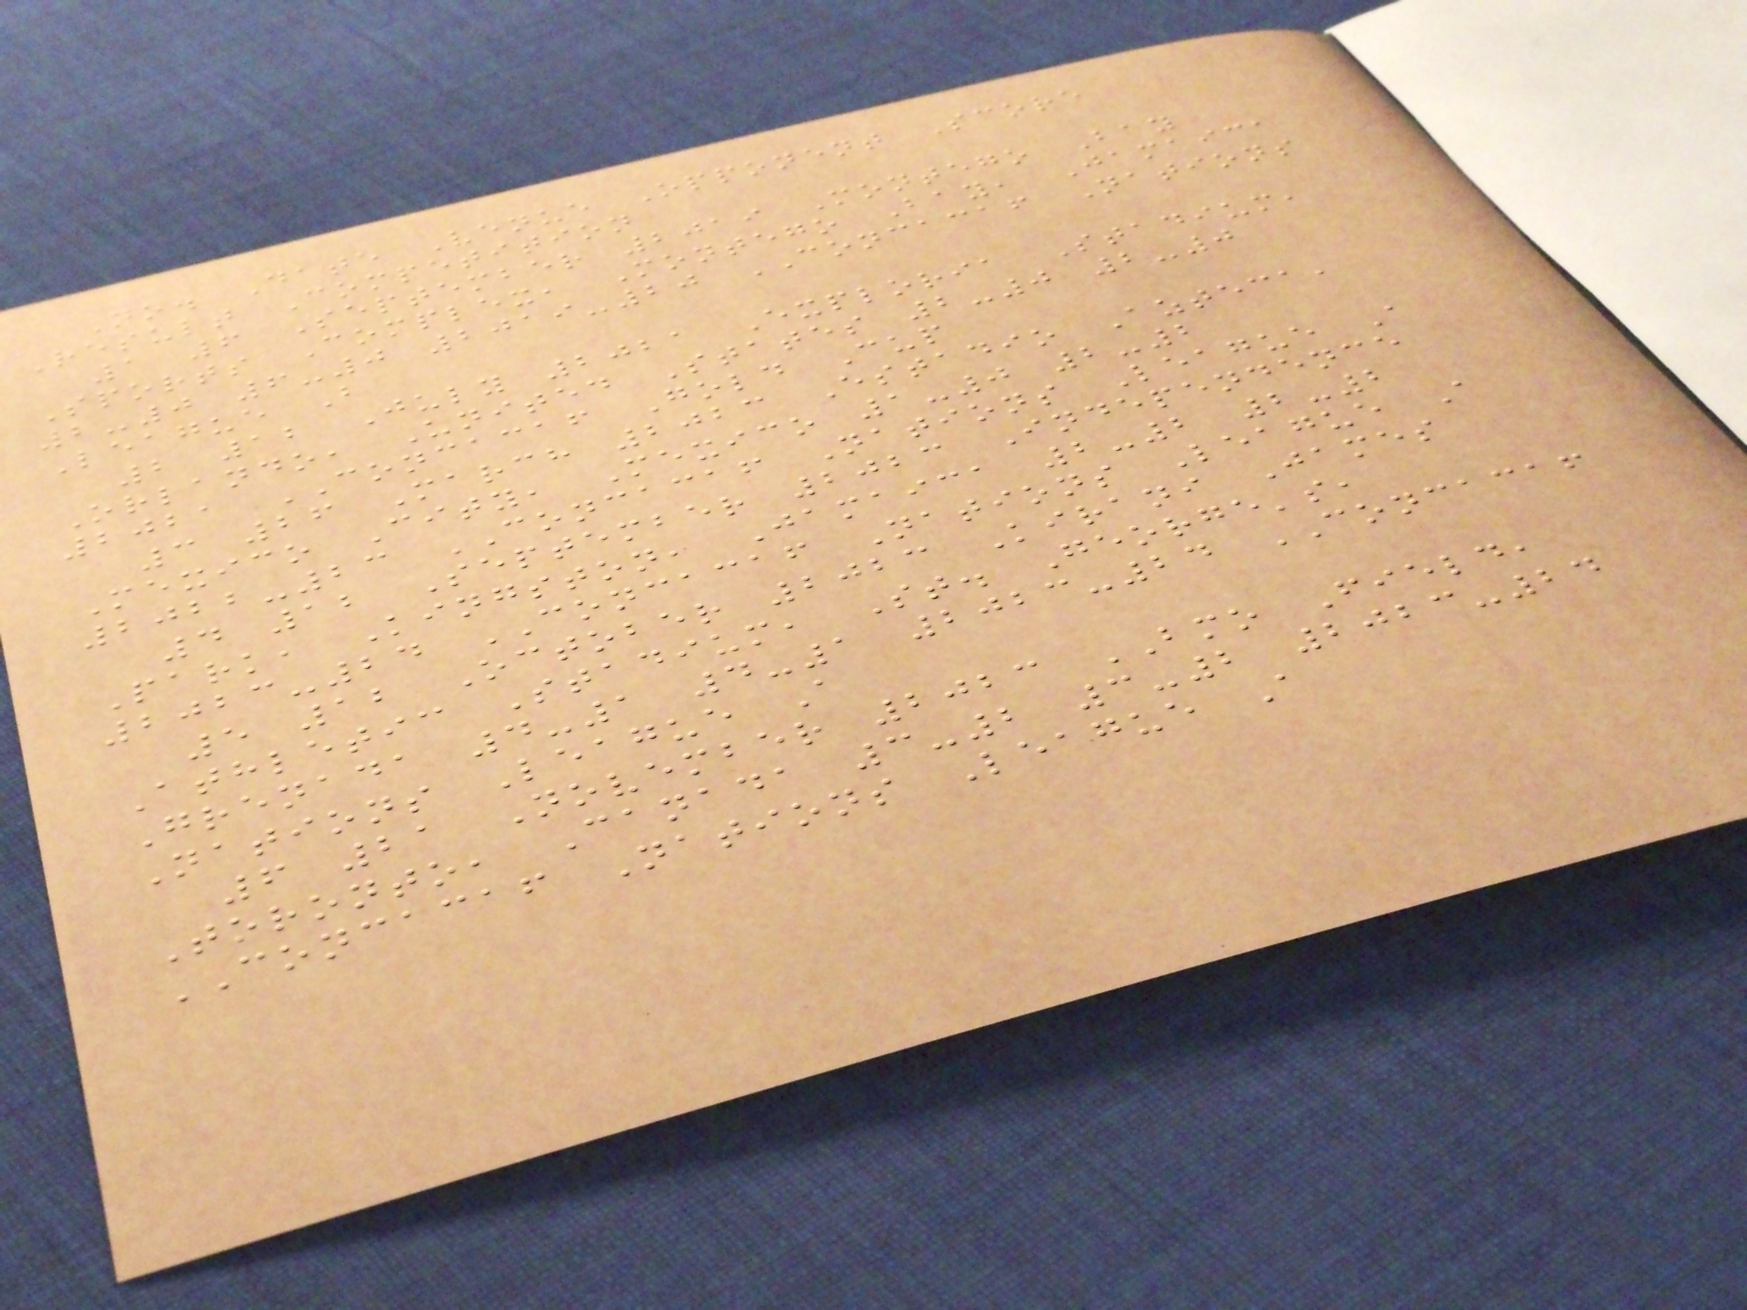No. Date Venue Opponent Score
Result Competition
1 6 September 2019 Montego Bay
Sports Complex, Montego Bay, Jamaica
2-0 6-0 2019-20 CONCACAF Nations
League B
2 12 July 2021 Exploria Stadium,
Orlando, United States 2-0 2-0
2021 CONCACAF Gold Cup
3 26 March 2023 Estadio Azteca,
Mexico City, Mexico 1-0 2-2
2022-23 CONCACAF Nations League A
4 12 September 2023 Independence
Park, Kingston, Jamaica 2-2 2-2
2023-24 CONCACAF Nations League A
5 12 October 2023 Kirani James
Athletic Stadium, St. George's,
Grenada 4-1 4-1 2023-24 CONCACAF
Nations League A
6 21 November 2023 BMO Field,
Toronto, Canada 3-2 3-2 2023-24
CONCACAF Nations League A
